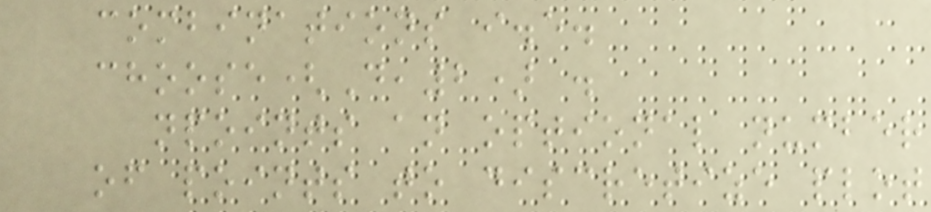combinations i.e.
choose(D,2) .
npoints an optional number
of points to discretize plot
